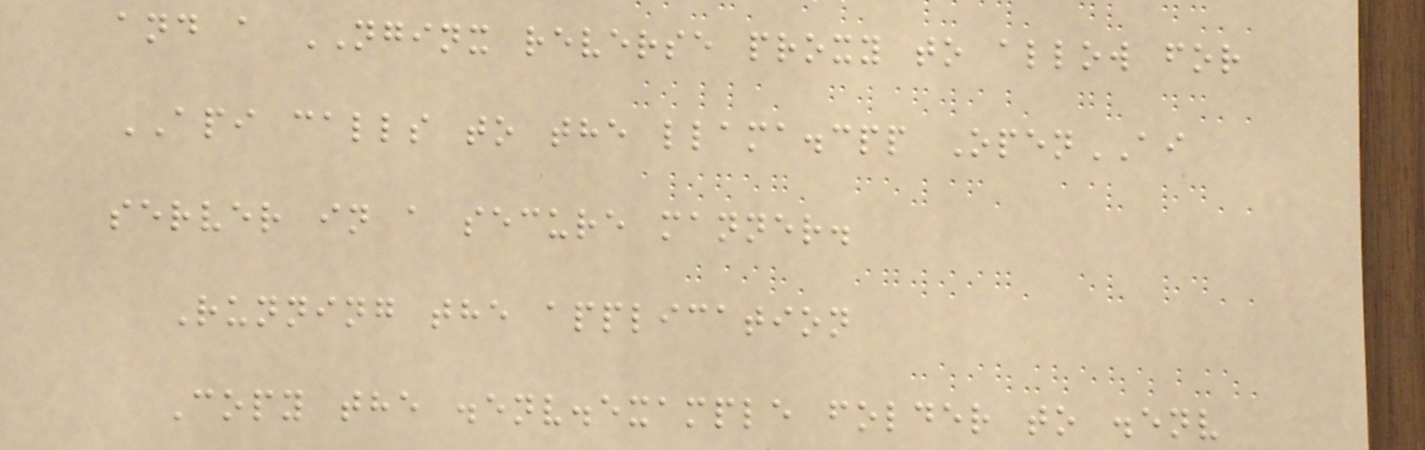and a NGINX reverse proxy to allow for
API calls to the llama.cpp OpenAI
server in a secure manner.
Running the application
Copy the .env.example folder to .env
